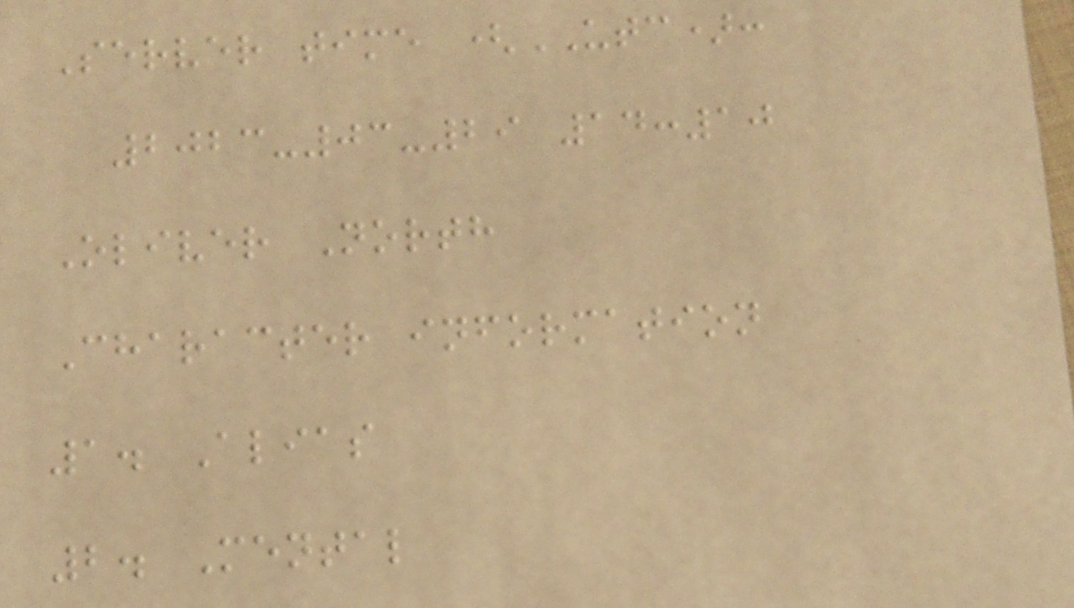Server time (UTC):
2023-03-29 14:10
Oliver North
Character information
1. Alias
2. Mental
